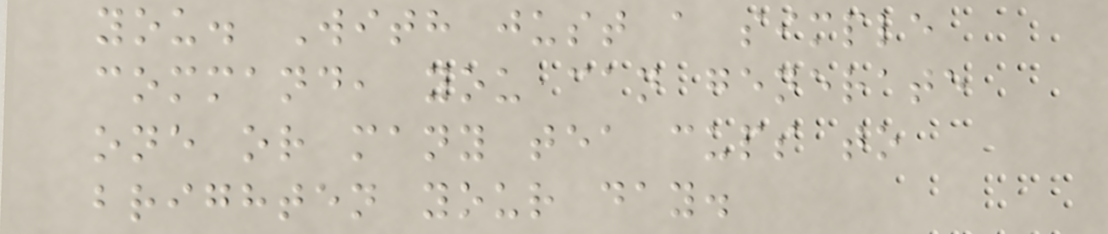you. With just a simple
command, you can generate
one or many tea cups to
brighten your day.
